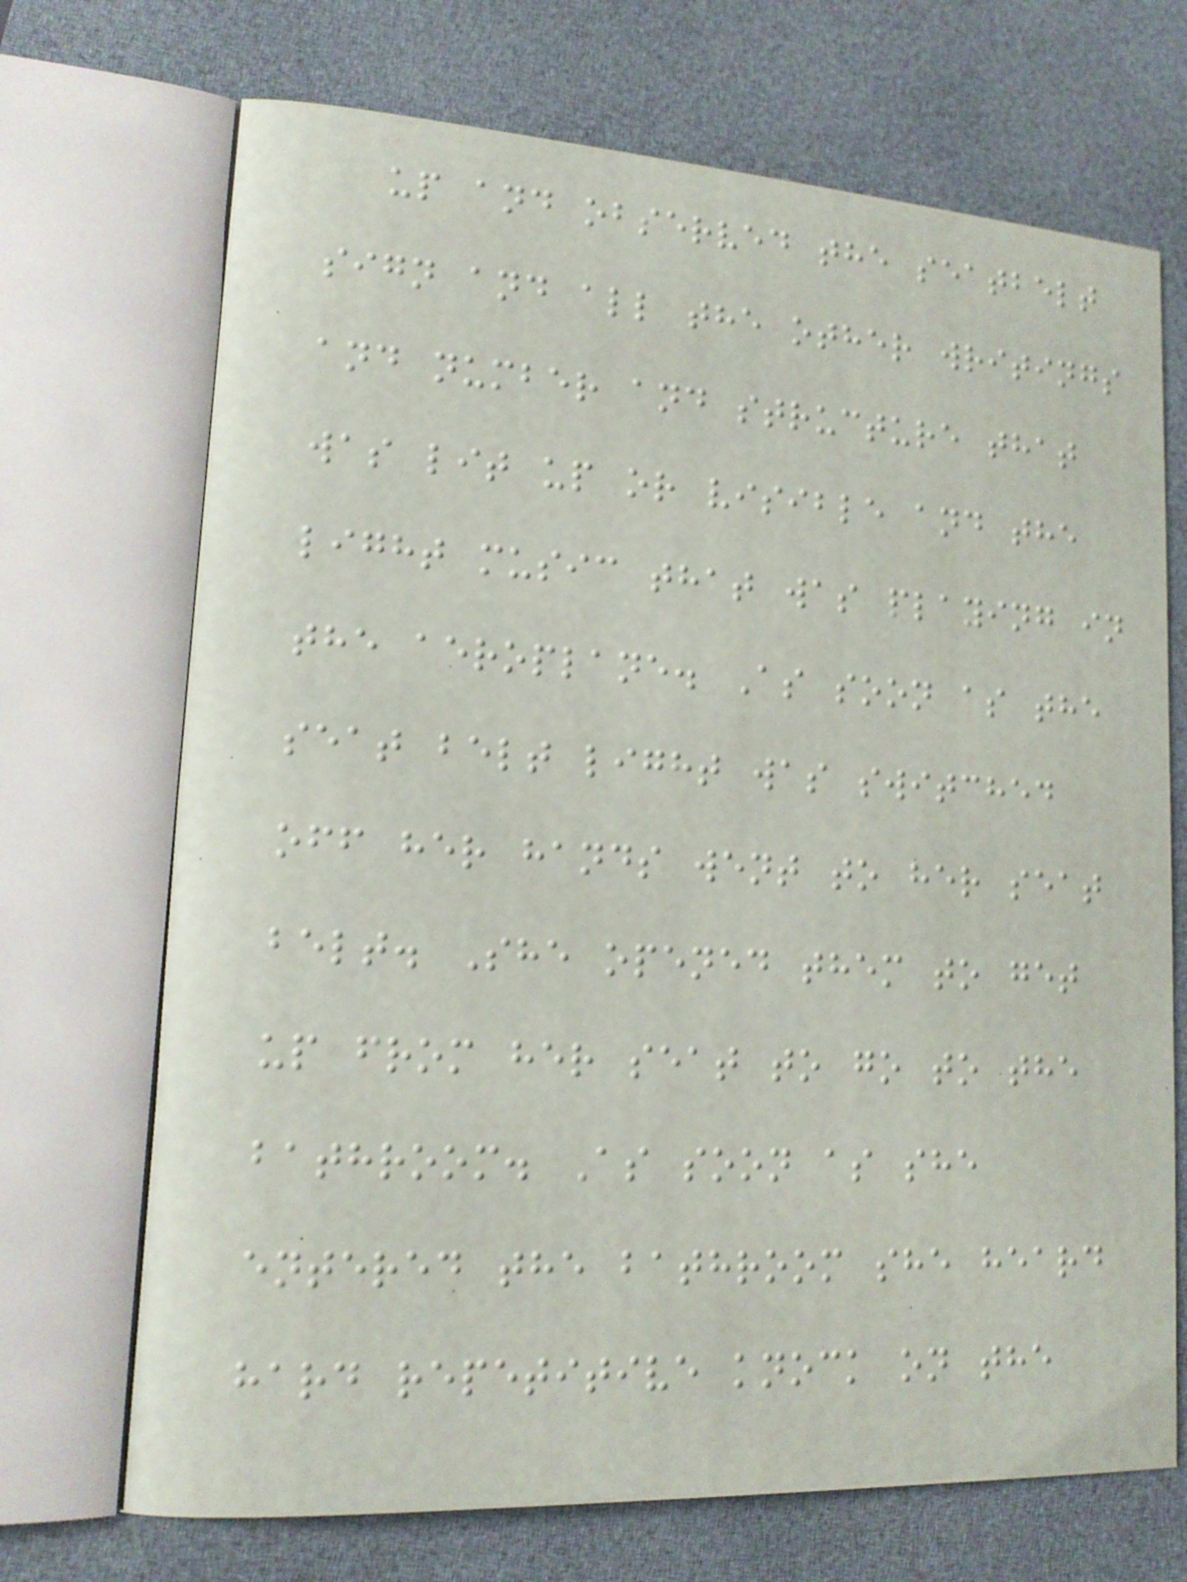up and observed the seatbelt
sign and all the other writings
and number and structure that
was lit up or visible and the
light music that was playing in
the aeroplane. As soon as the
seat belt light was switched
off her hands went to her seat
belt. She opened them to get
up from her seat to go to the
bathroom. As soon as she
entered the bathroom she heard
hard repetitive knock on the
